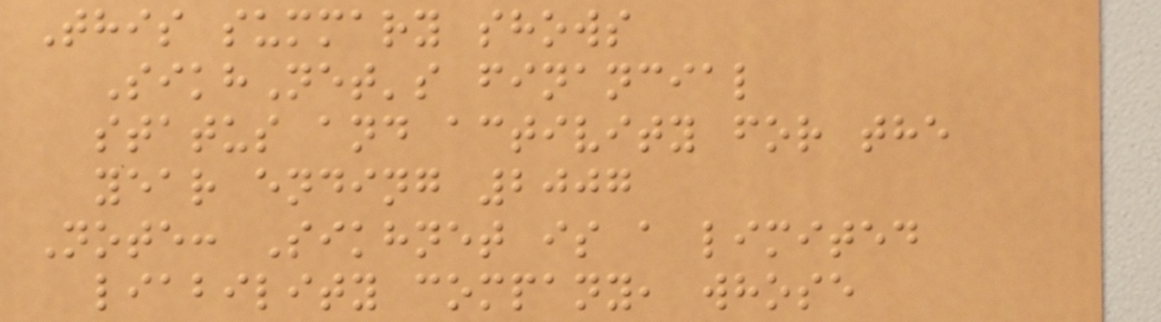This summary shows
SikhNet's financial
status and activity for the
year ending 2007
Note: Sikhnet is a limited
liability company, whose
